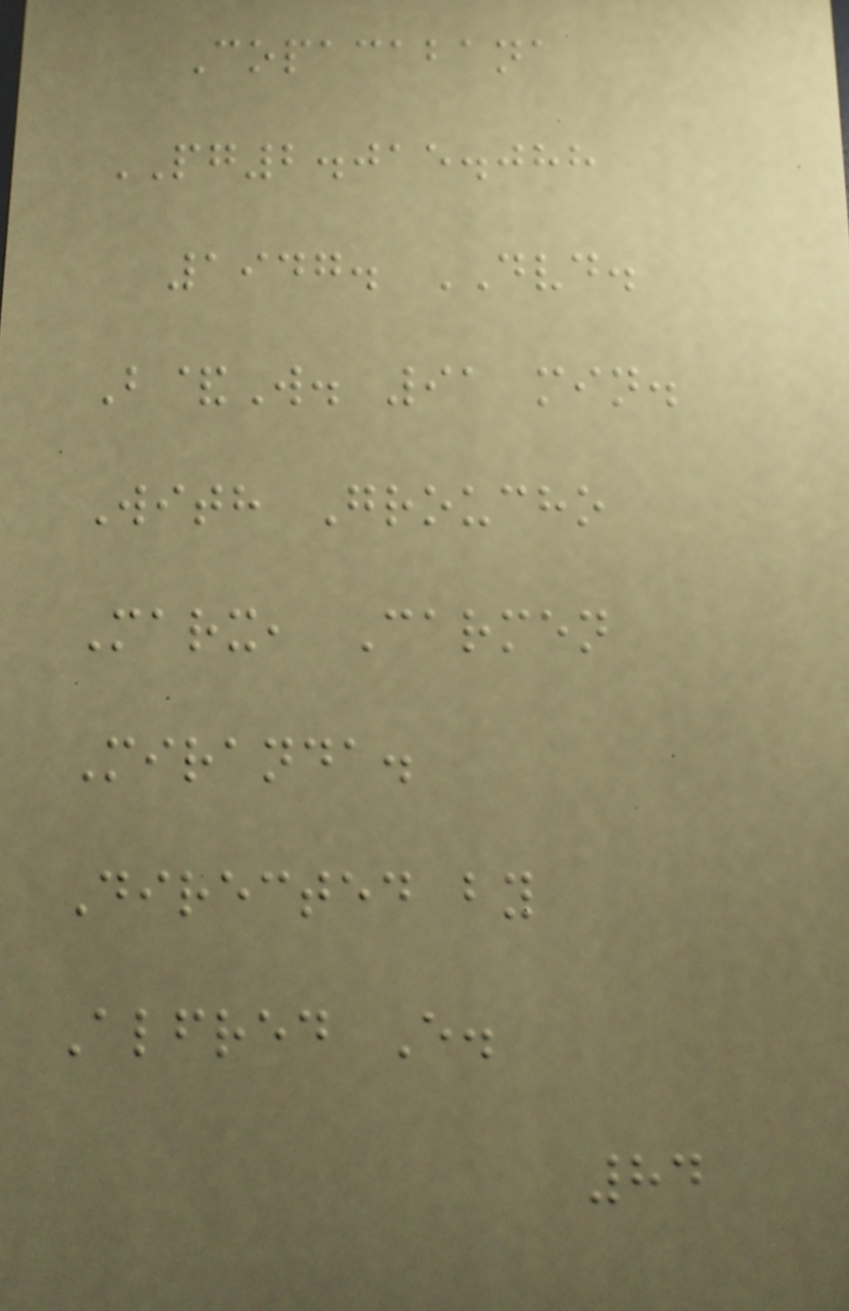Copacabana
PG2.015.088
1947. DVD.
B&W. 91 min.
With Groucho
Marx, Carmen
Miranda.
Directed by
Alfred E.
84
